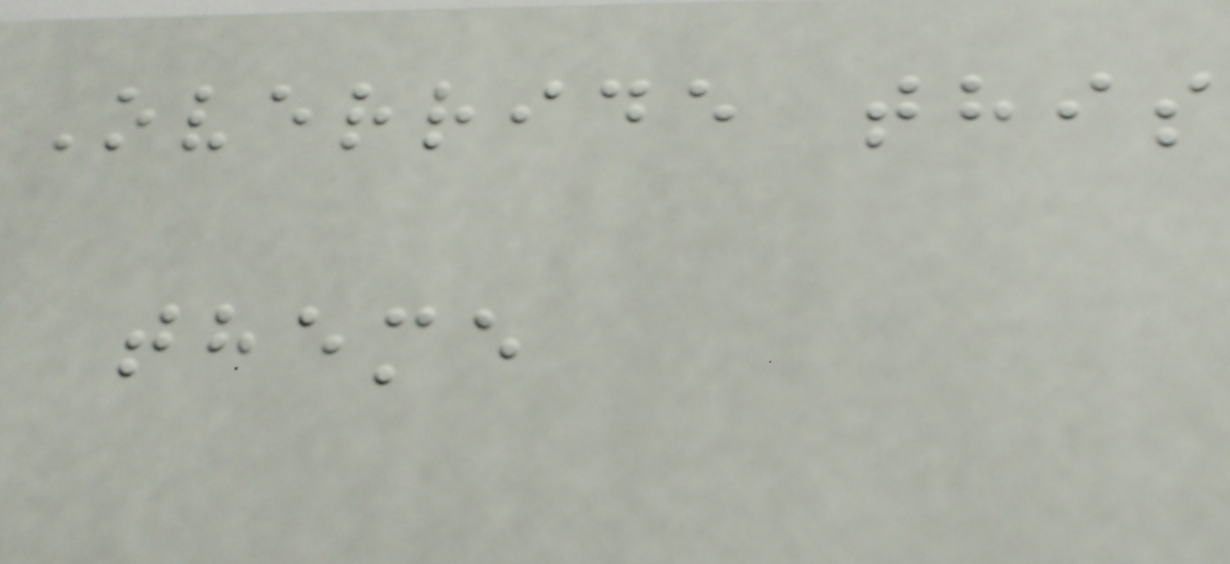Override this
theme
